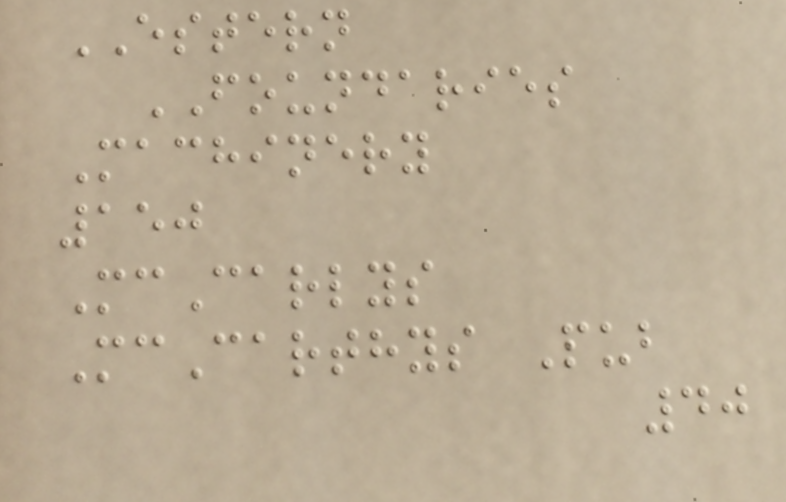ESTERN
FOUNDARIES
Machinery
150
McCarlys
McCarthys Pub
40
